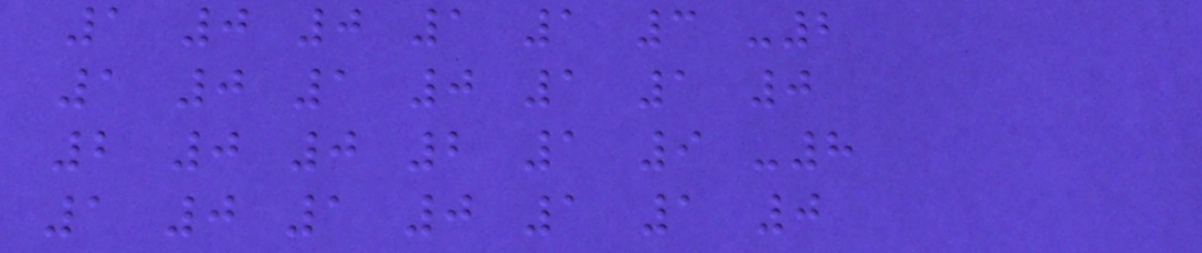1 0 0 1 1 3 -2
1 0 1 0 1 1 0
2 0 0 2 1 9 -8
1 0 1 0 1 1 0
